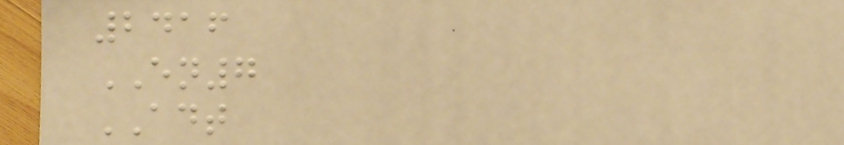2416
EN7
ADT
